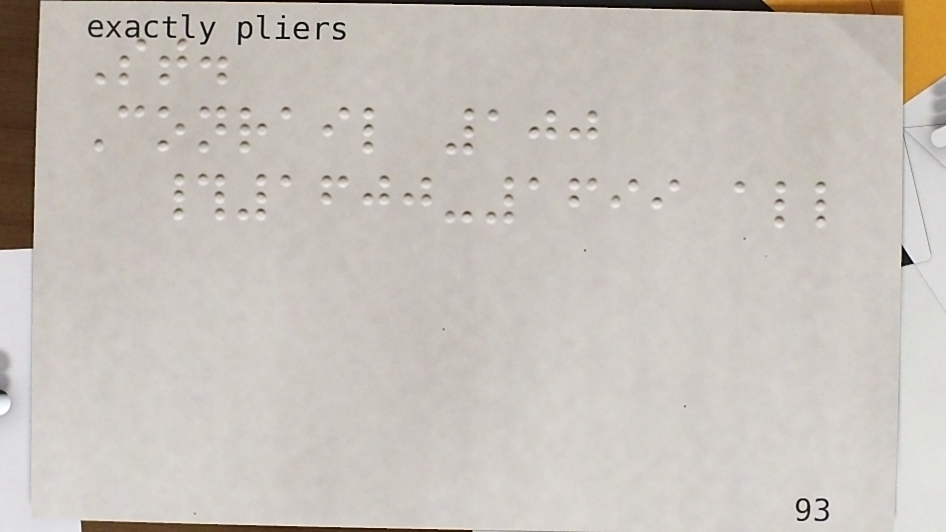St.
Conrail 100
#1600-1699 all
